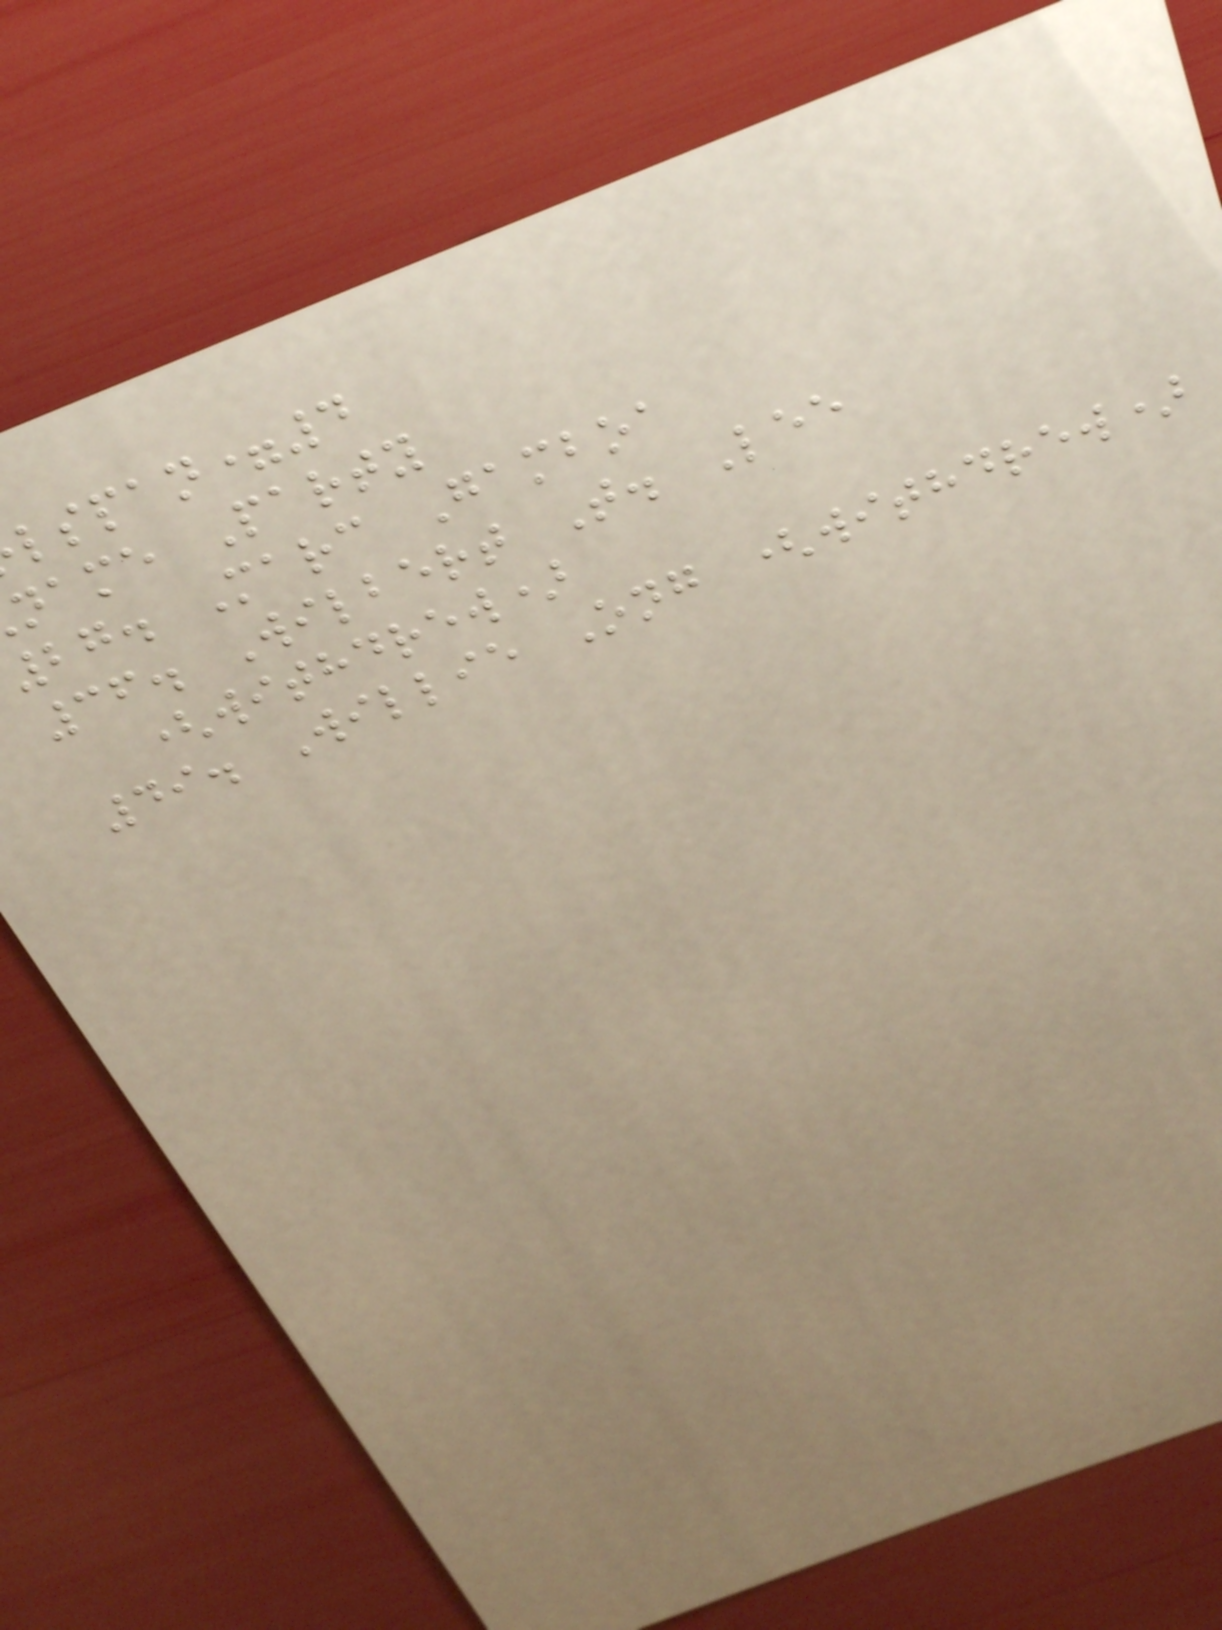lspan=4
name Party
27. Marc Gamboa
36. Wilbert T. Lee
(withdrew)
49. Willie Ong (withdrew)
